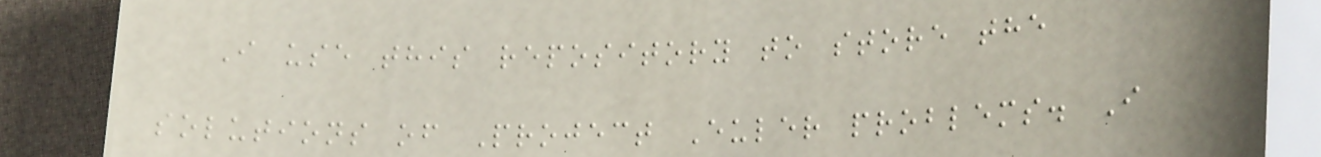I use this repository to store the
solutions of Project Euler problems. I
